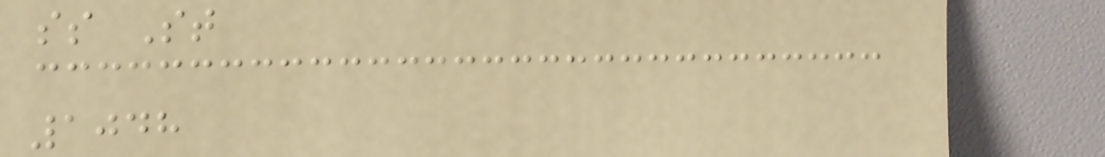ss St
1048
